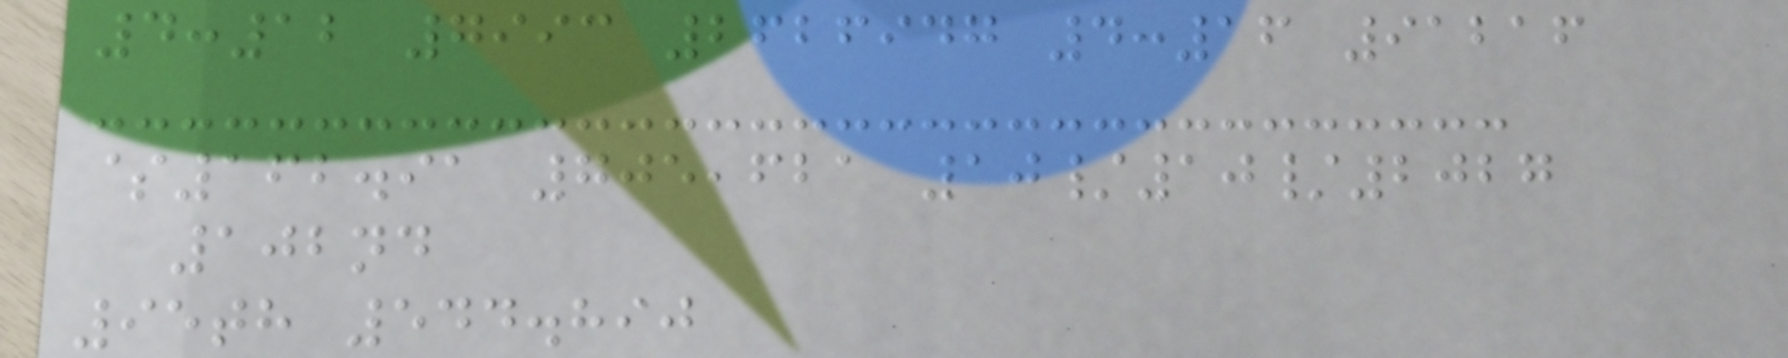4:12 7993 2626947 4:16 91216
$162.91 705,621 10/10/2027
102nd
95th 544.890
